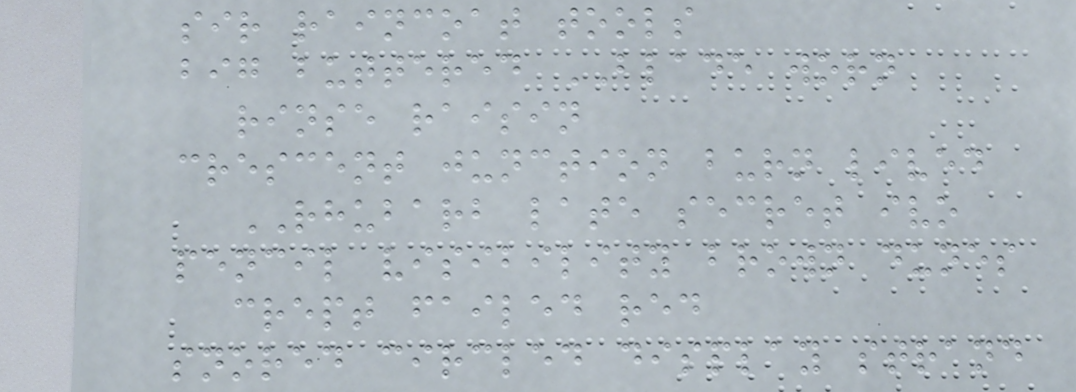sir raincoat tools
big buttered BLADE worn
rinse raisin
crescent junction burn lived
RHUBARB late secret ivo
pencil visibility brown dunes
crept failed red
snored circled display strand
